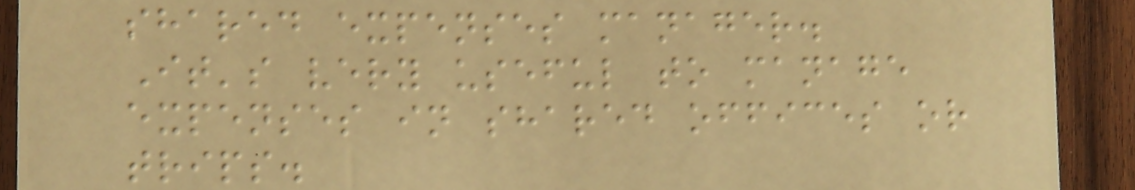shared expenses manager.
It's very useful to manage
expenses in shared offices or
trips.
